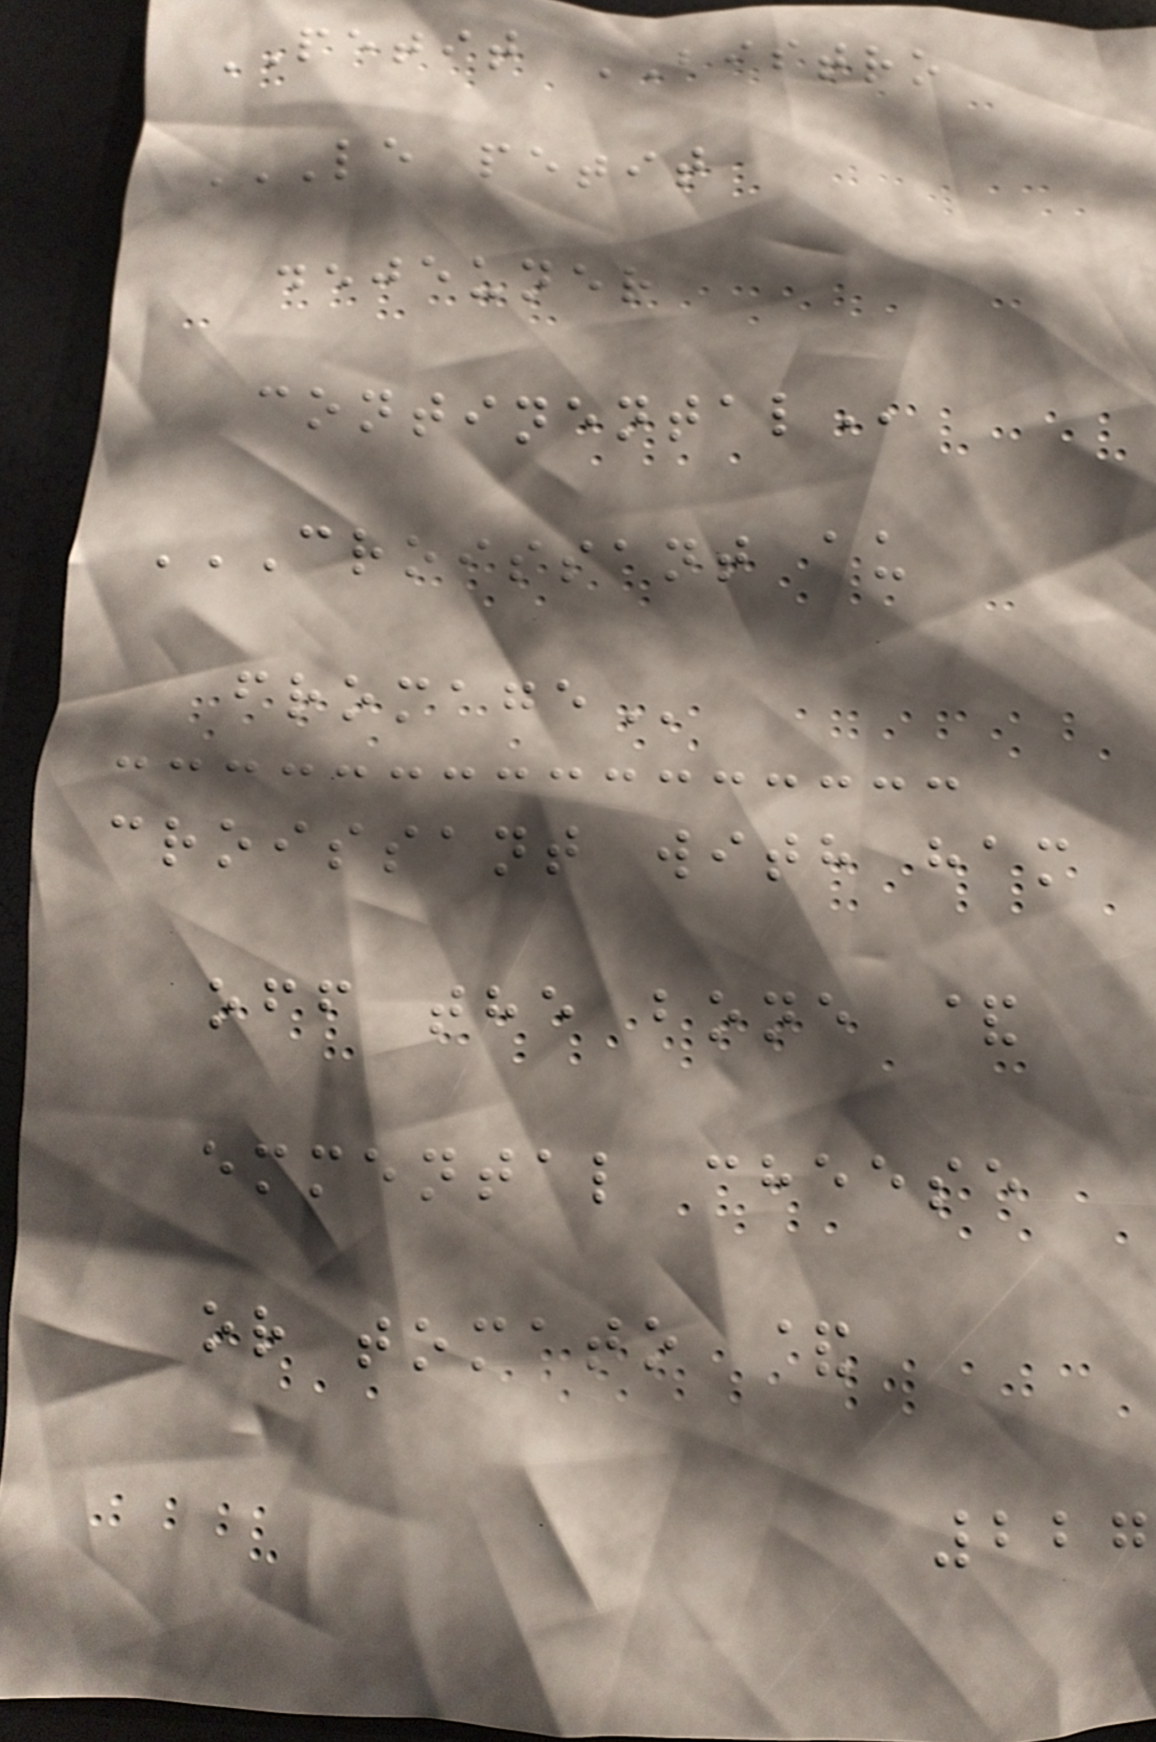PETIT BISTRO
LE PETIT
DEJEUNER
CONTINENTAL
CROISSANT AU
FROMAGE
croissant with ham
off the bone &
emmental cheese
or tomato &
227
